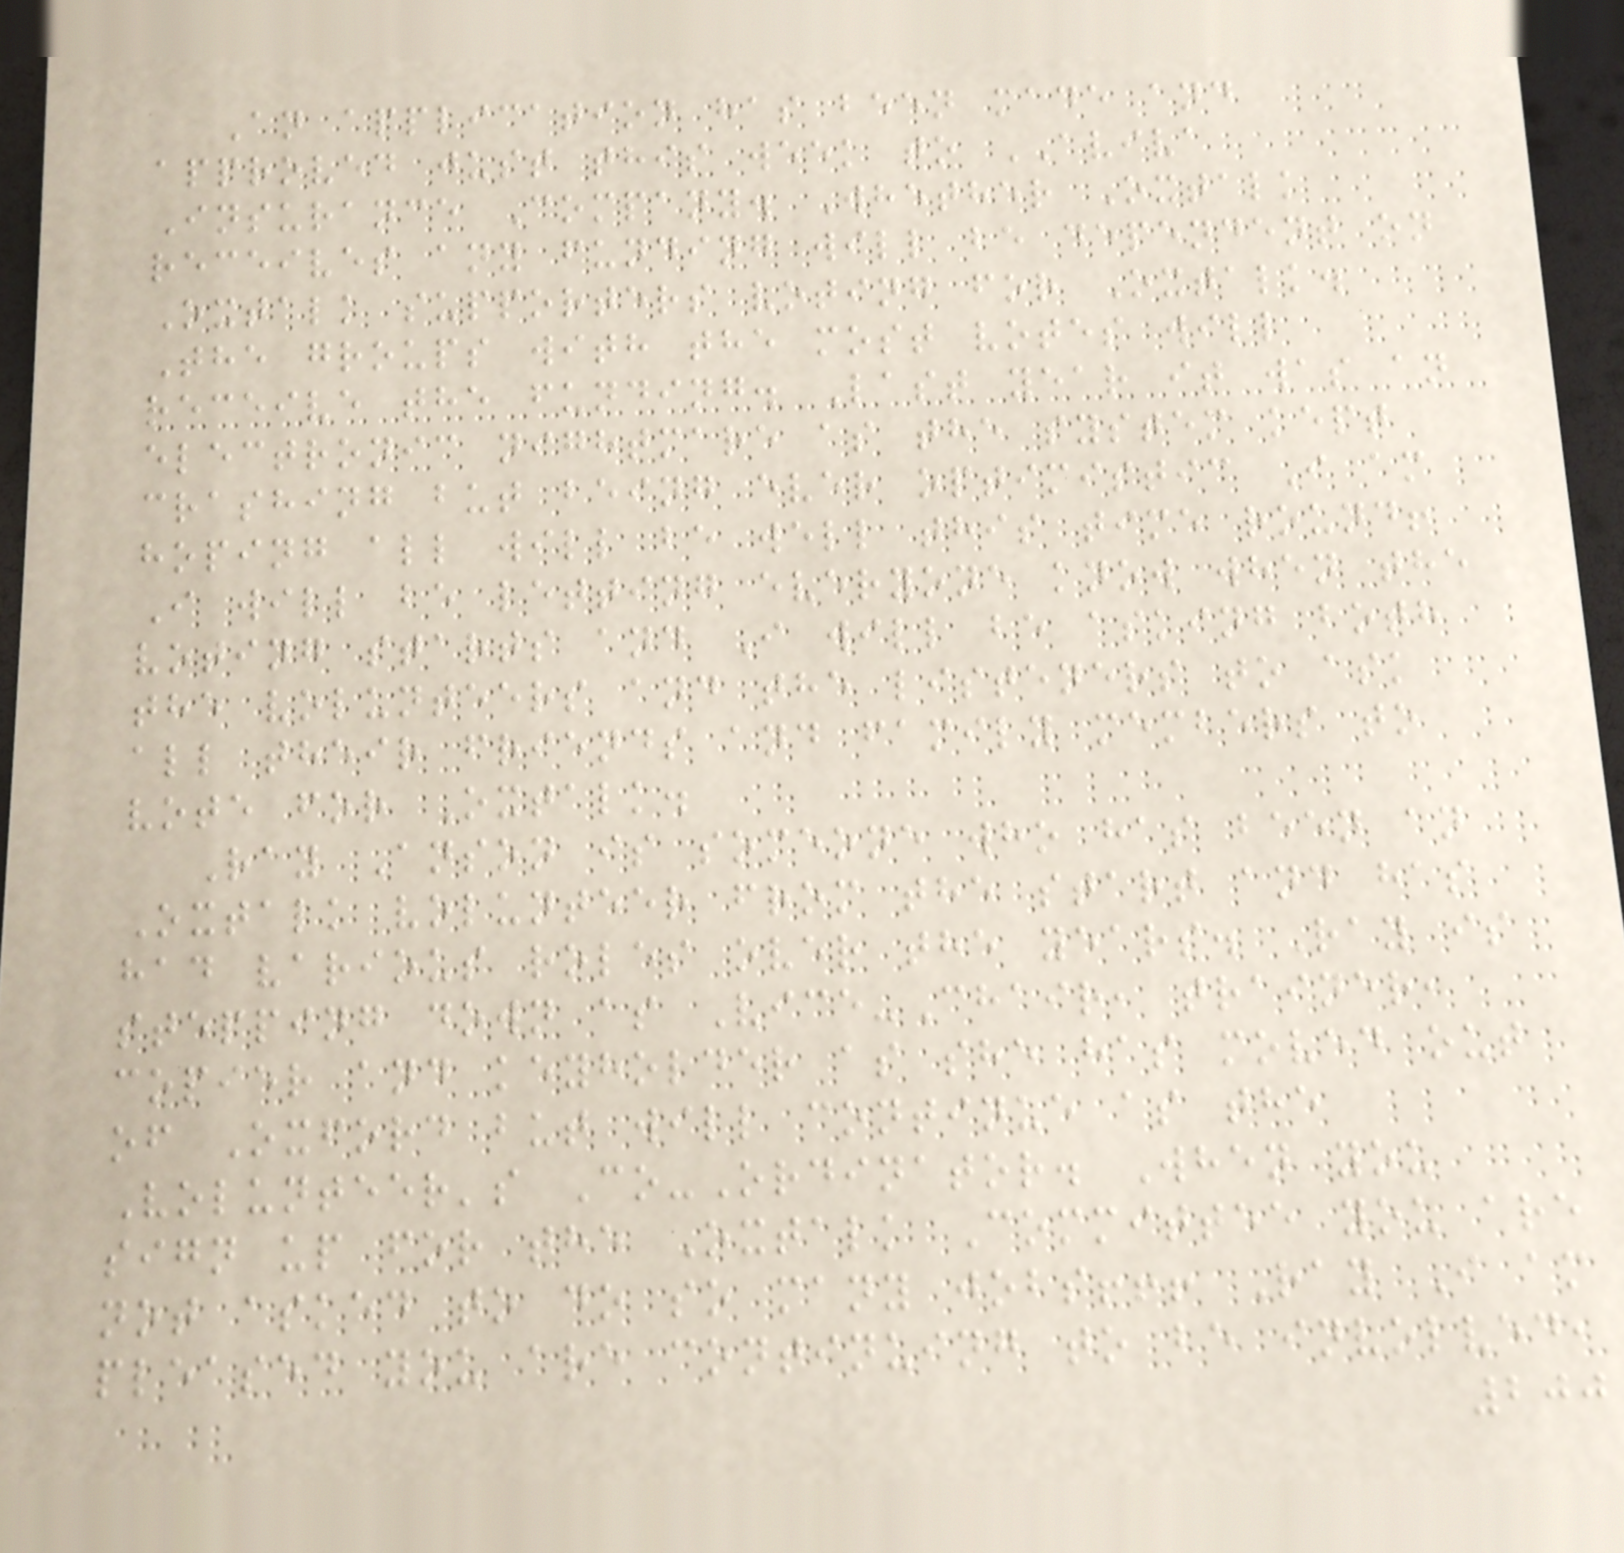An application has been made and
approved just this week to AVIVA
Insurance Company. Whether Oxtalk
receives any funding will be dependent on
Oxtalk supporters voting for Oxtalk.
The groups with the most votes will
receive the funding. Last year it was an
electronic nightmare as the system kept
crashing but being ever optimistic I am
hoping all will be well this time round!
I will be letting everyone know when the
voting starts and I will be asking both
the volunteers and the listeners to ask
all their friends and family members to
vote for Oxtalk.
Ray Anson is someone who has been an
Oxtalk volunteer from the start and has
had various roles over the years. Ray is
stepping down as Vice-Chair, trainer,
copier and keyholder as she has moved out
of Oxford but will continue as the
Volunteer's Co-Ordinator. When you
sign up for the Oxtalk Committee you are
not asked to do so many jobs!!! Ray I am
pleased you are continuing to be involved,
200
